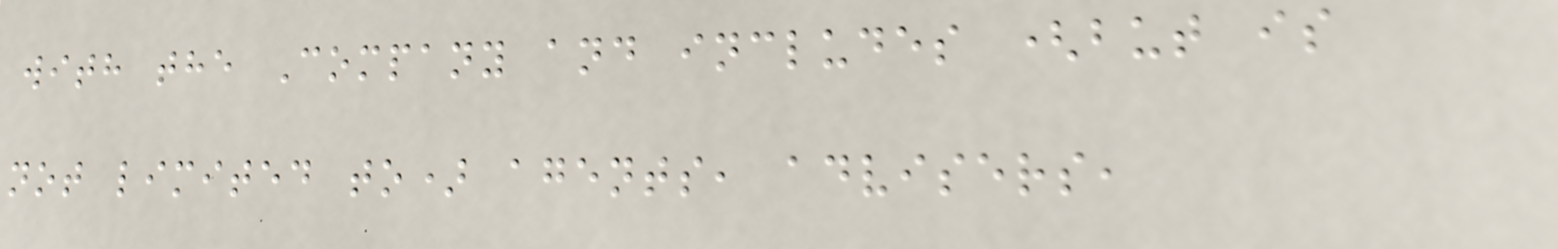with the Company and includes (but is
not limited to) agents, advisers,
